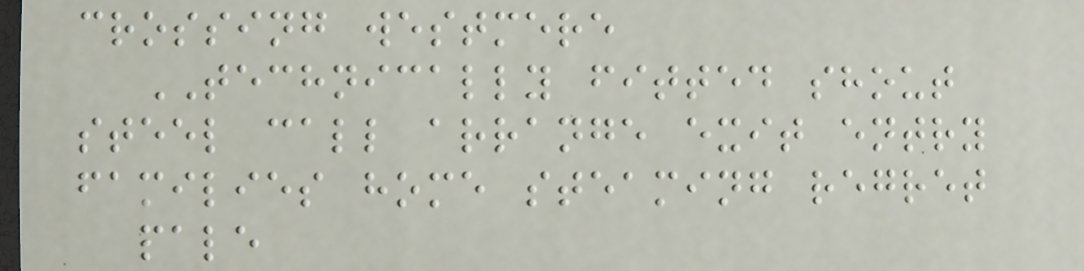crossing westmere
TECHNICALLY fitted shout
steel call arrange exit entry
families home steaming regret
pale
